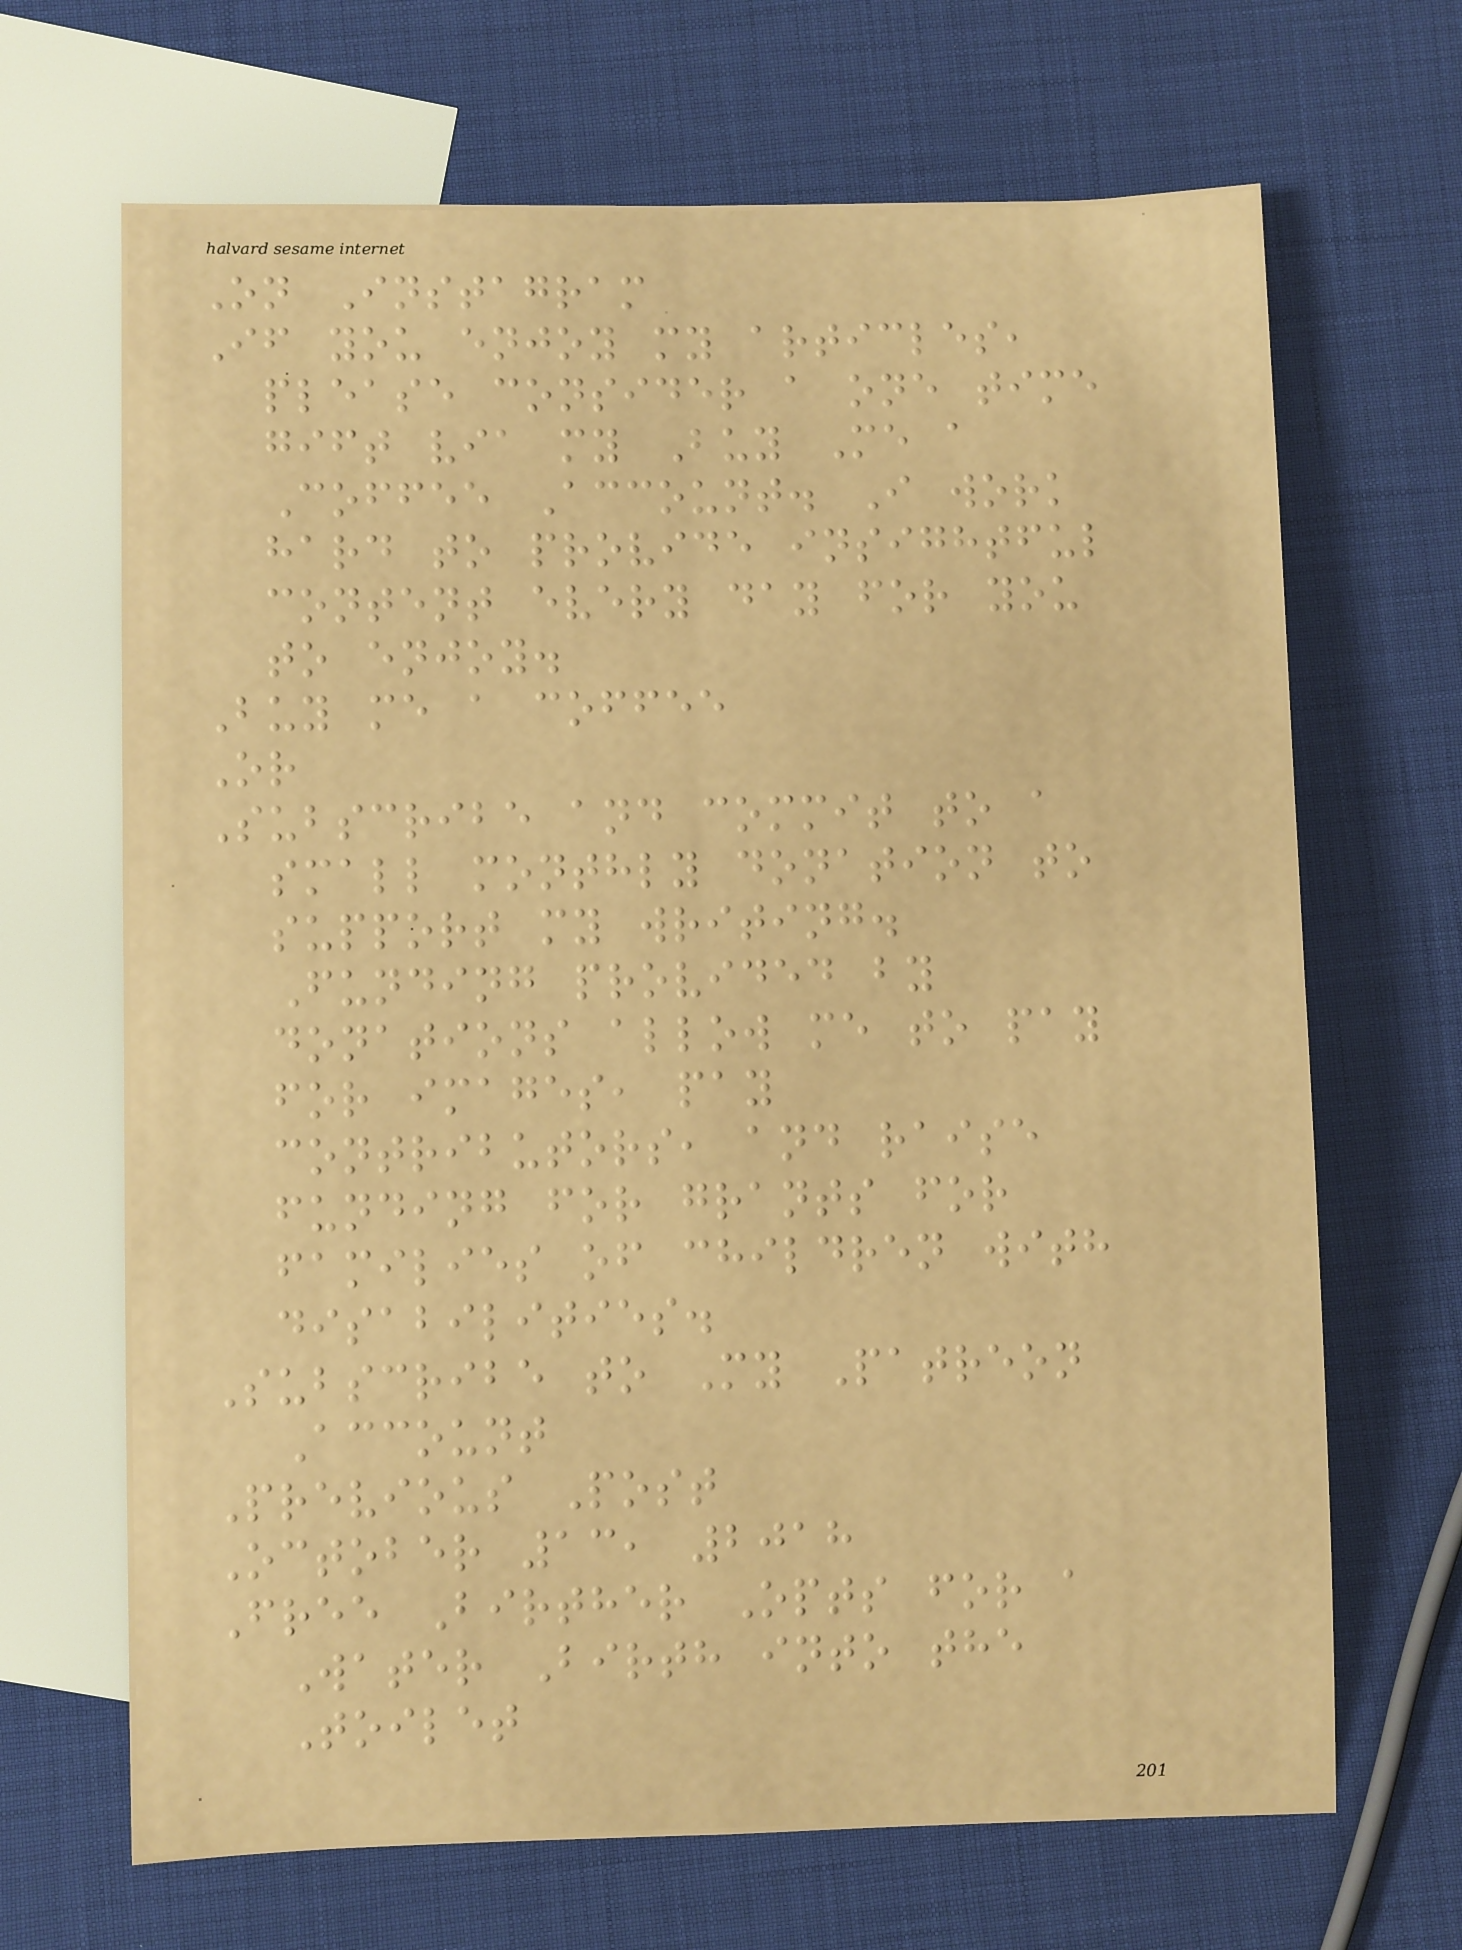On Instagram
If you enjoy my articles,
please consider a one time
gift via my Buy Me a
Coffee Account. I work
hard to provide insightful
content every day for you
to enjoy.
Buy me a coffee
Or
Subscribe and commit to a
small monthly donation to
support my writing.
Funding provided by
donations allow me to pay
for images, pay
contributors, and raise
funding for grants for
families of children with
disabilities.
Subscribe to My Patreon
Account
Previous Post
October 13, 2018
Free Birther Opts for a
Water Birth into the
Toilet
